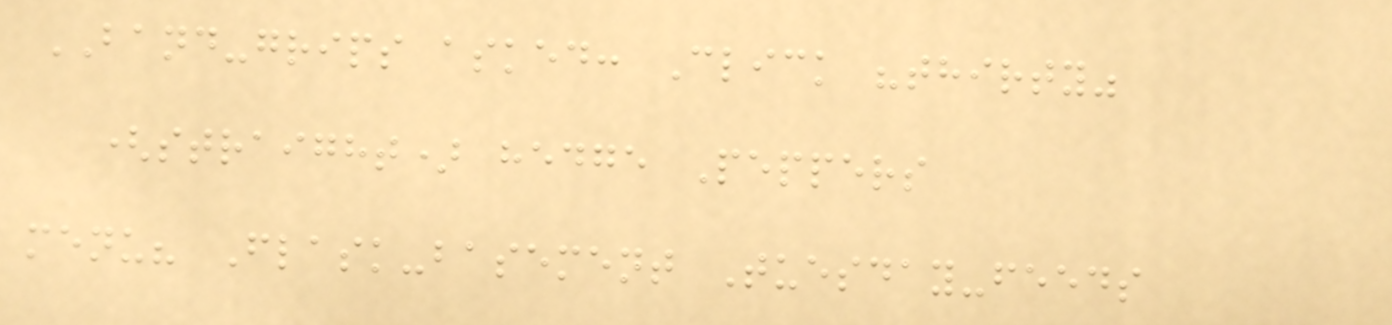BAND-grips asked: Click "thirty"
(straight) hedge Peppers
menu? Flask-basement Tuesday-feeds
